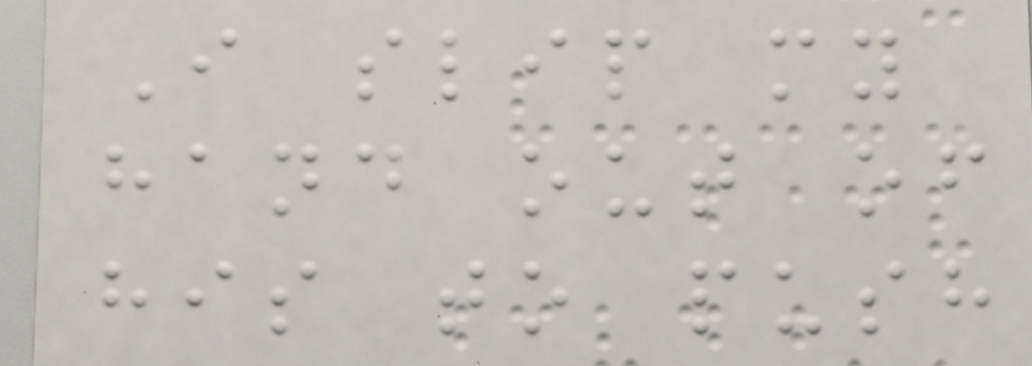I slip my
hand out of
his to push
